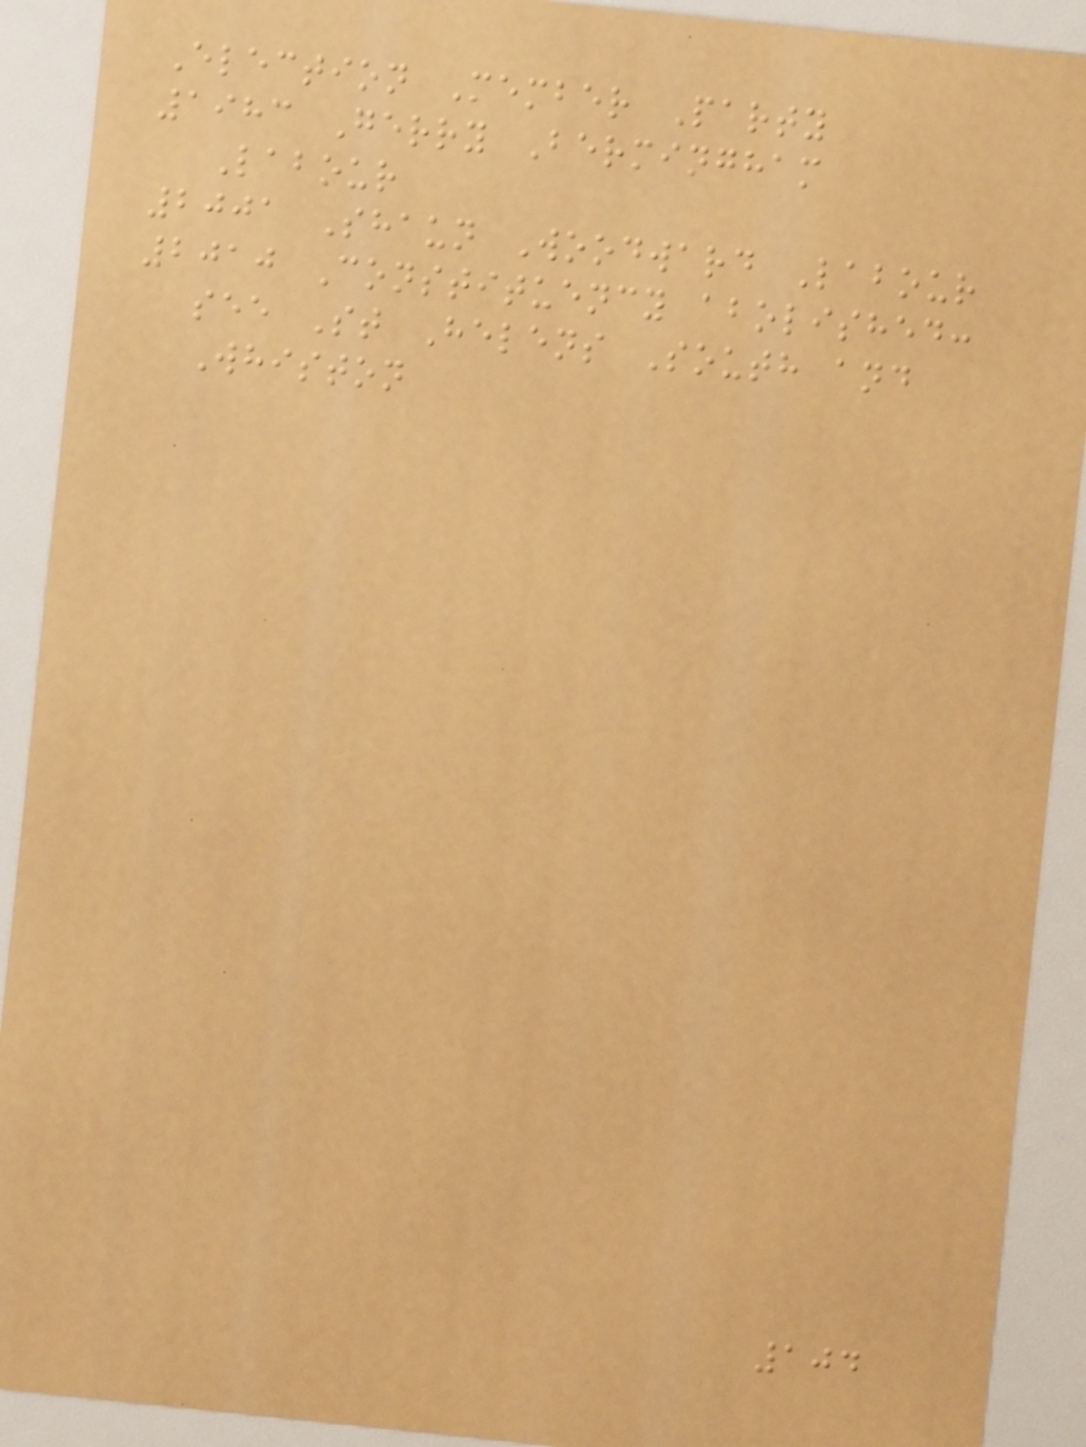Election Member Party
1983 Gerry Bermingham
Labour
2001 Shaun Woodward Labour
2010 Constituency abolished:
see St Helens South and
Whiston
104
